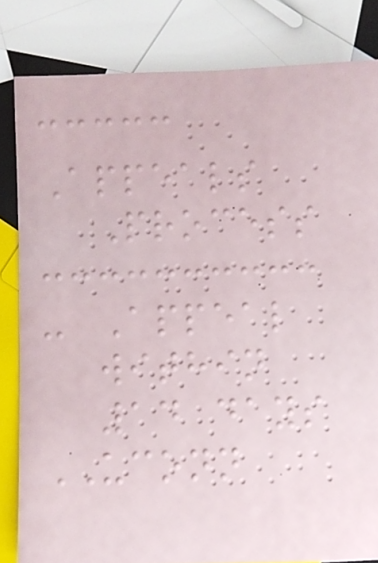Appeals
Process
- Appeal
within
14 days
UCONN
